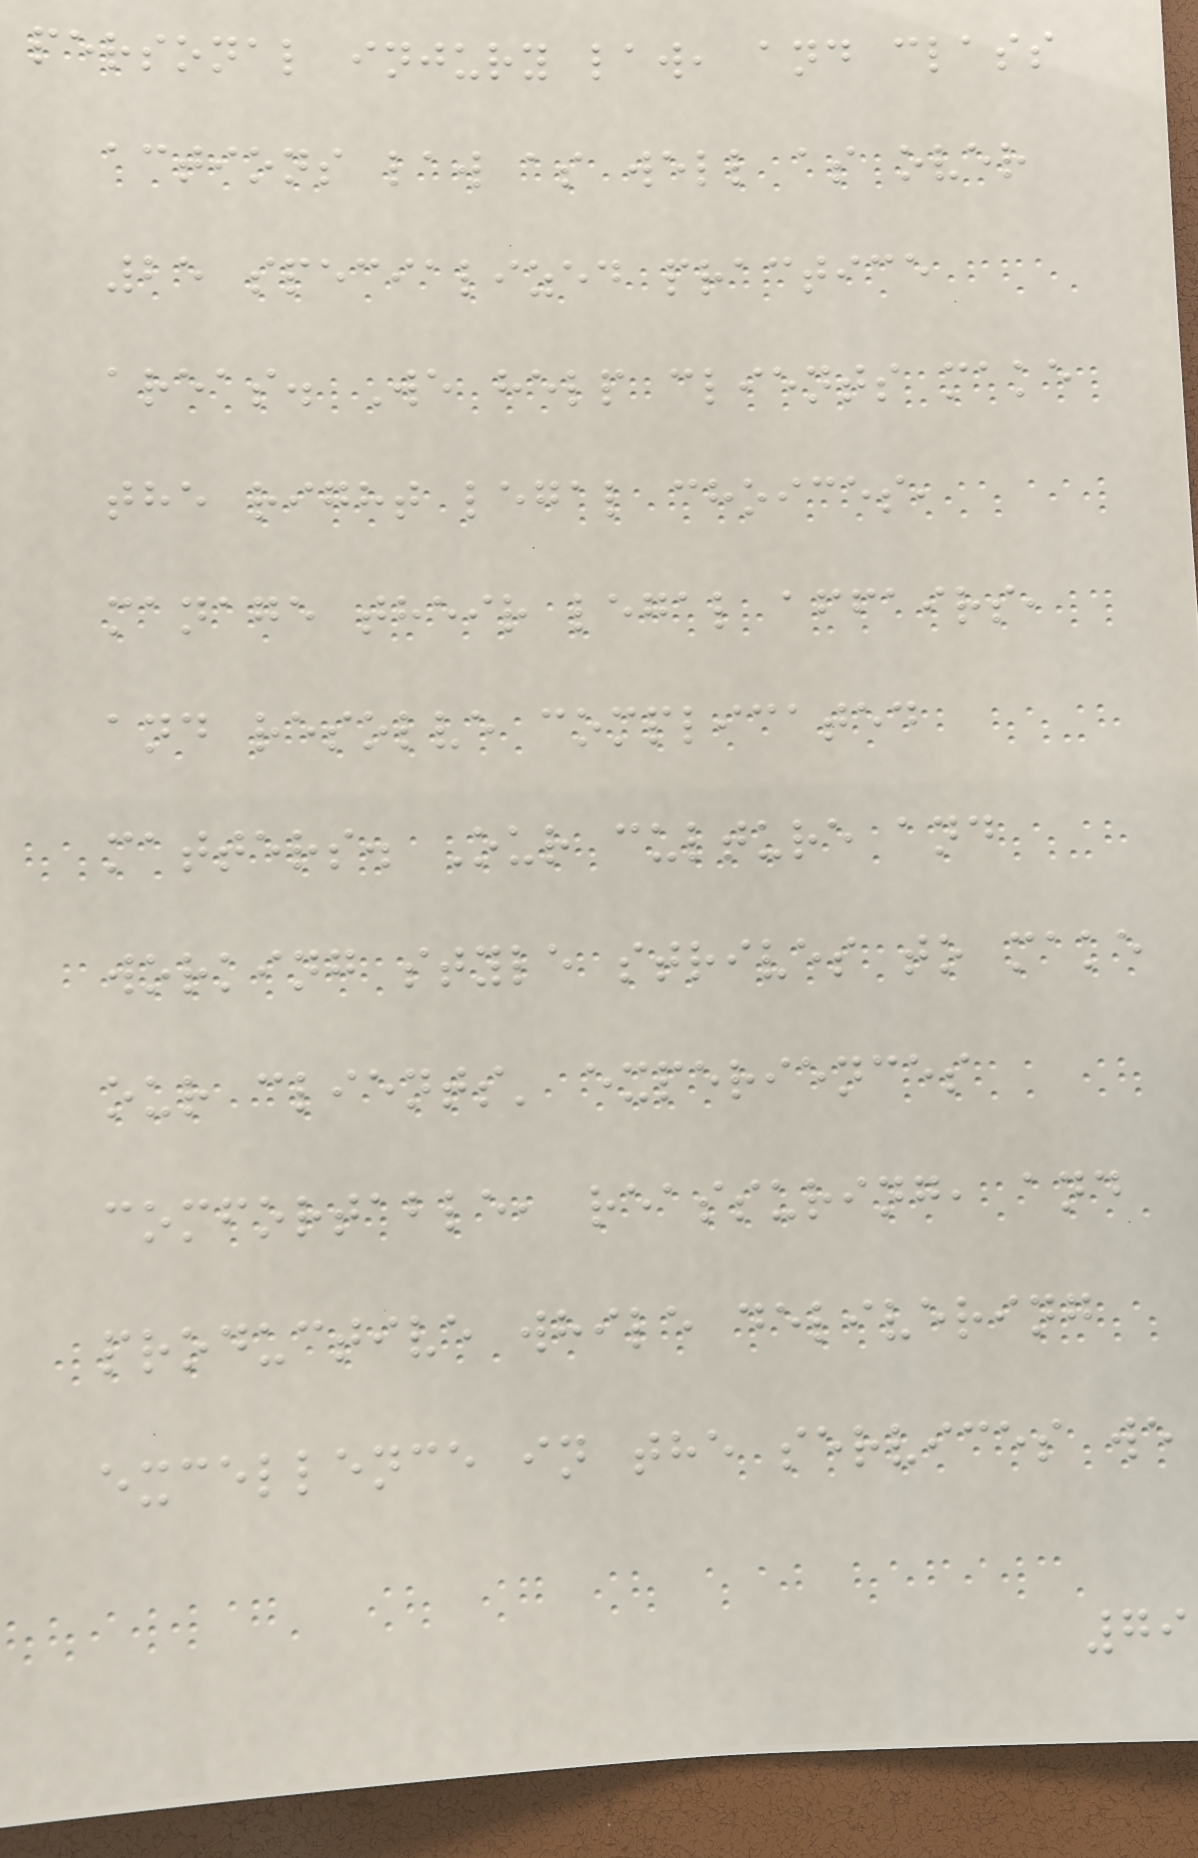personal injury law, and class
actions law as well as over
25 specialized practice
areas. We help clients make
the right legal choices,
manage their legal affairs,
and resolve complicated
matters. Our culture and
working style strives to make
our clients' experiences
comfortable, reassuring, and
productive while delivering
excellence in the services we
79
